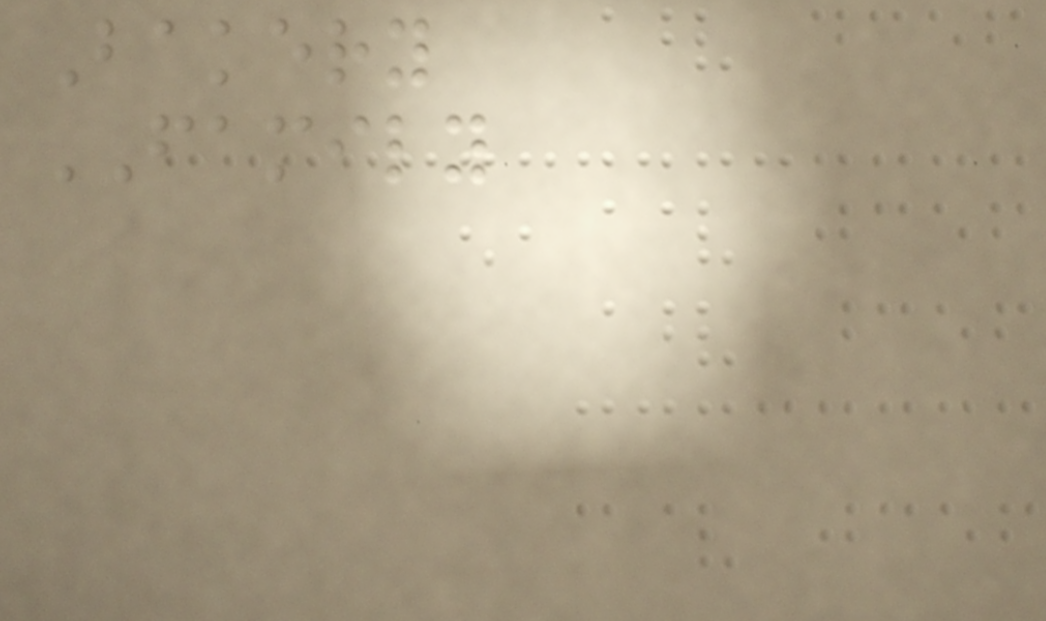Bakery
FAMILY
